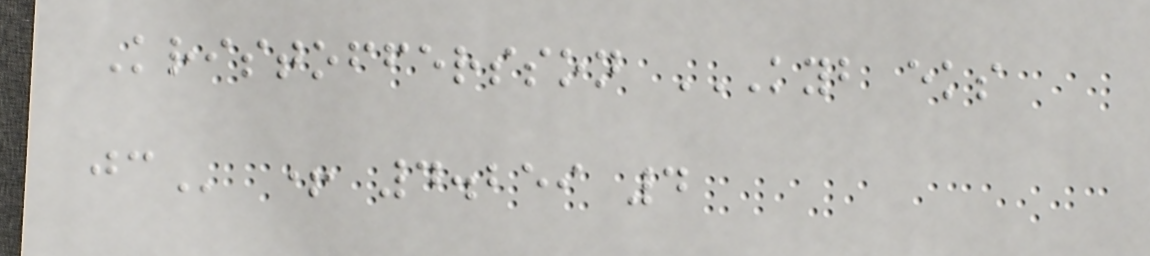Kristoffersson KYB EKS
JC + 4.259 4
